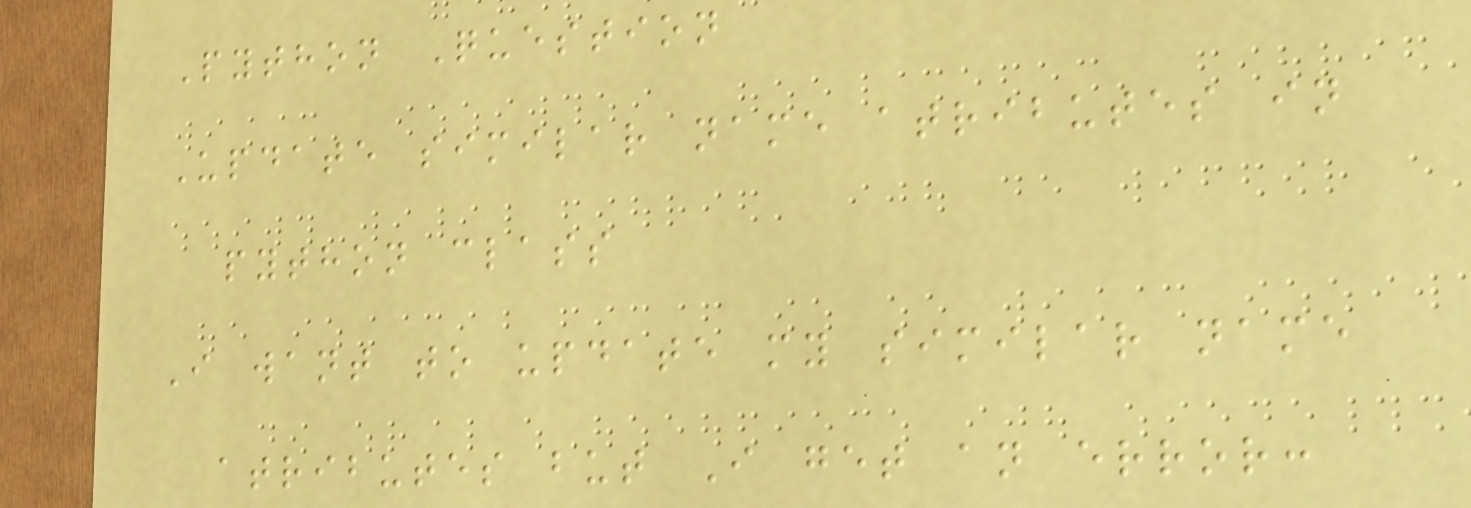Python Question
Update similar name atributes in
python class
I want to update my similar name
atributes but I get an error:
